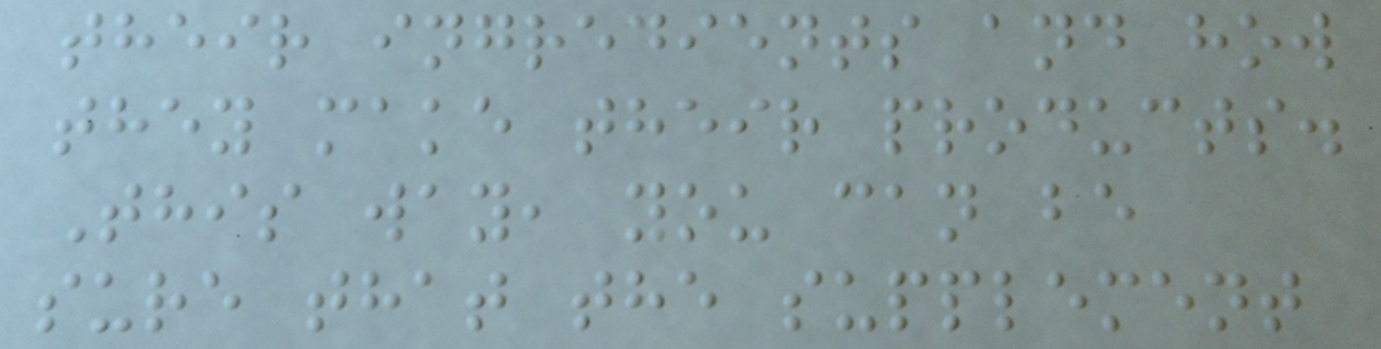their ingredients and how
they make their products.
This way, you can be
sure that the supplement
